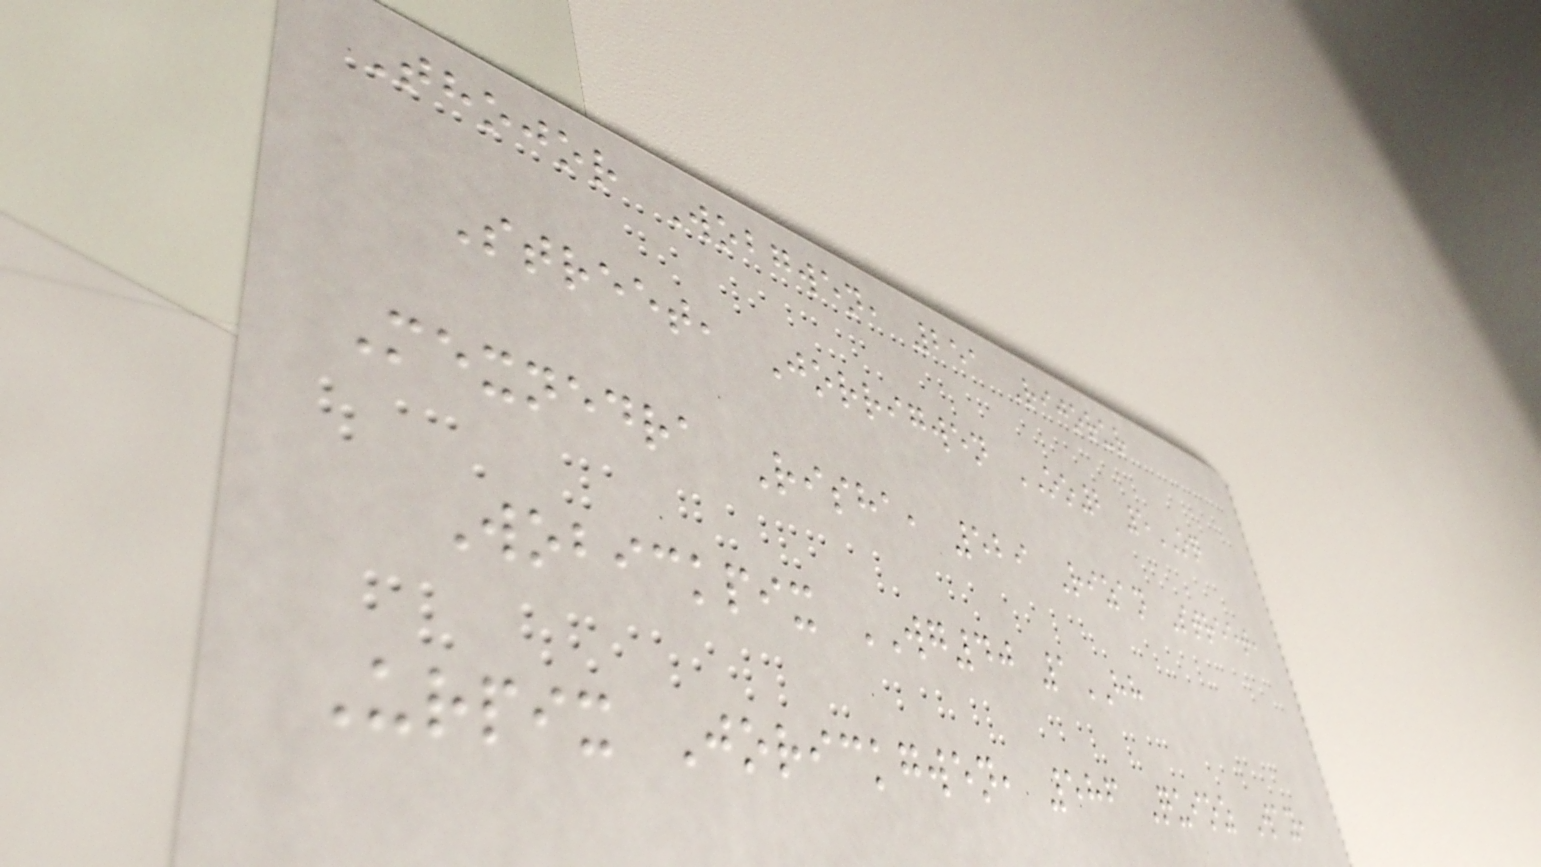Thojor Wobgwen, 251 Rijorur
Street, Jorrigwen OO2 5OQ
Mexnedra Risha, 529 Rizan Street,
Wobickpix WG40 1HH
Urpix Jorickgwen, 586 Quioz Way,
